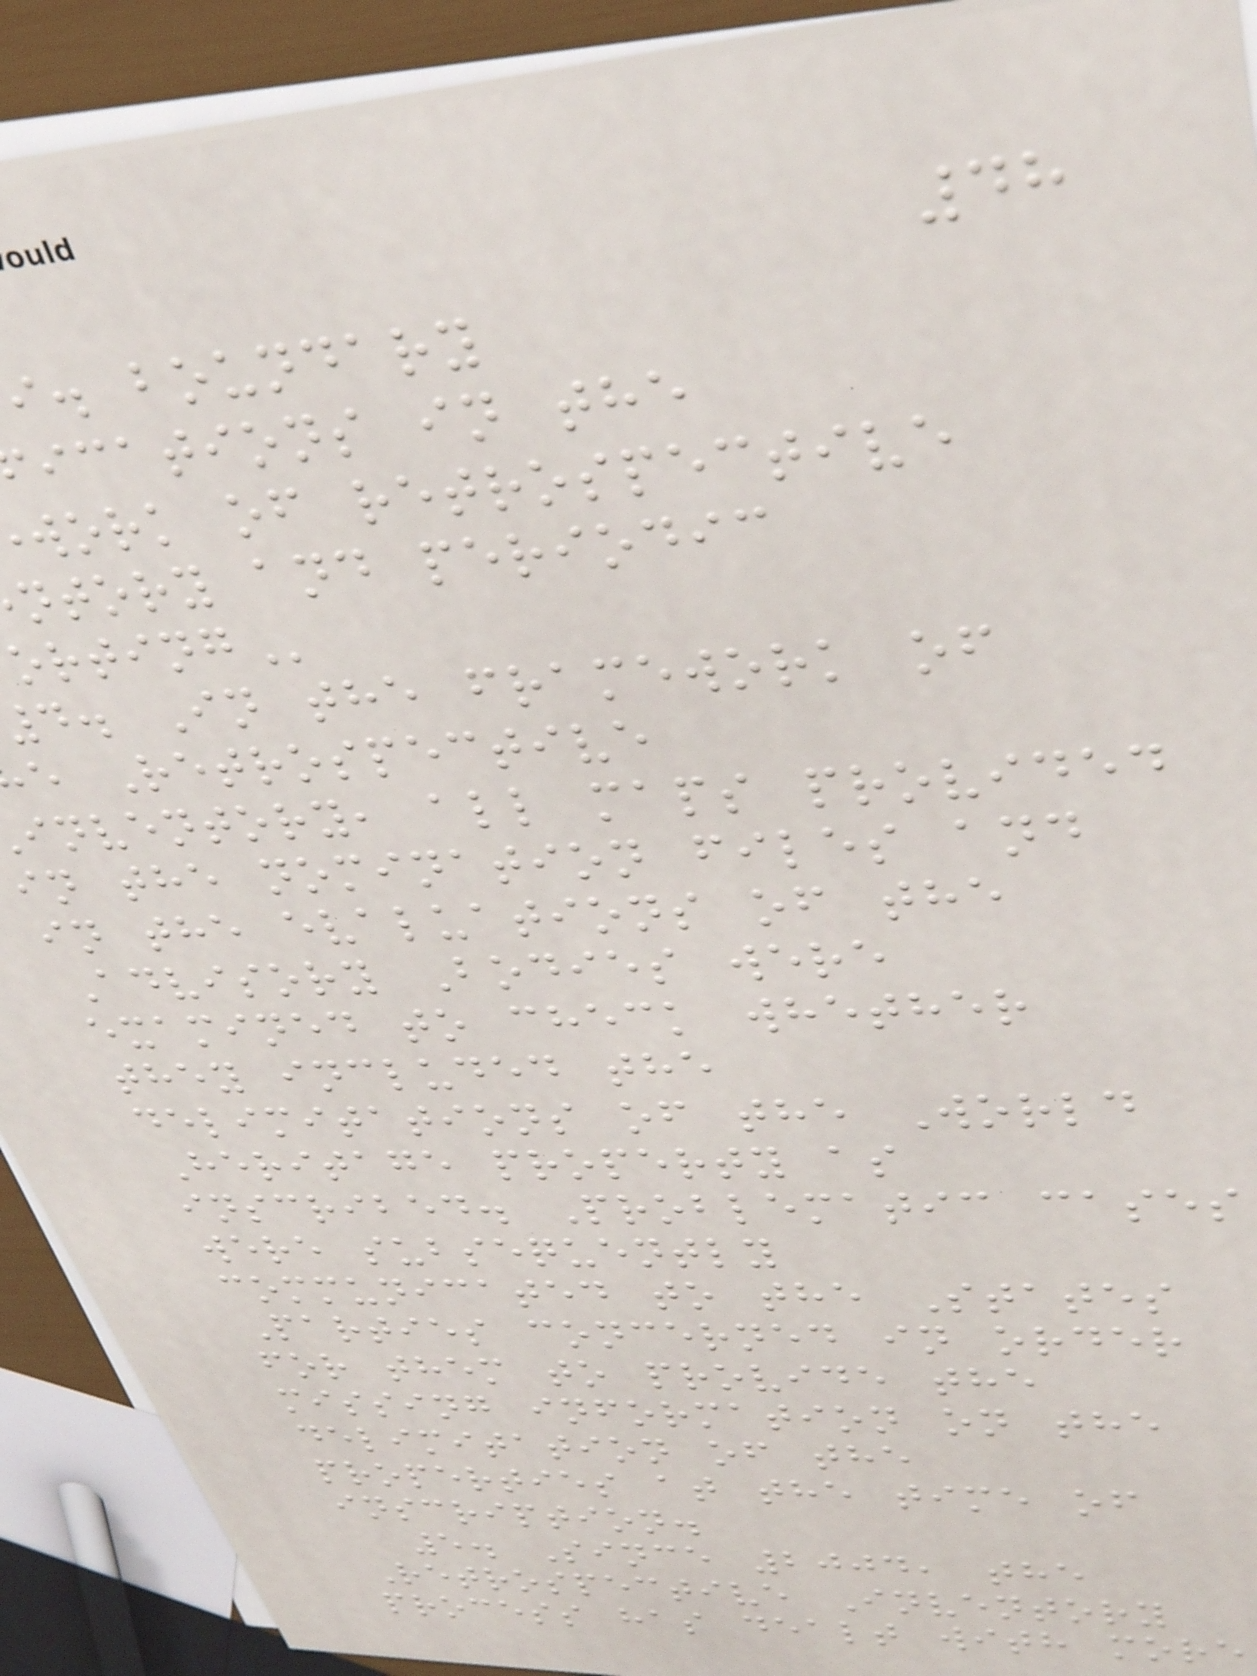48
i. boundary
ications in the
work of retrospective
ntory and periodic
d. In the framework of
e Retrospective
inventory, all maps provided
in the nomination files and
in the evaluations of the
Advisory Bodies were
examined to check whether
they included the
delimitations of the World
Heritage property as
inscribed. Problematic cases
were subsequently
communicated to the States
Parties concerned in order
for them to provide the
missing information on the
delimitation of the
properties at the time of
inscription.
5. Since 2004, the
Retrospective Inventory
process has dealt with more
